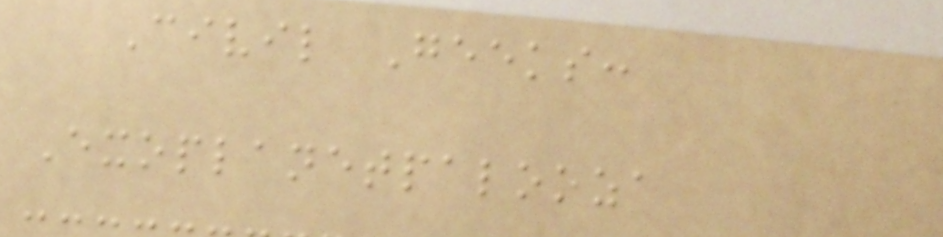Civil Geeks:
Exoplanetpalooza
